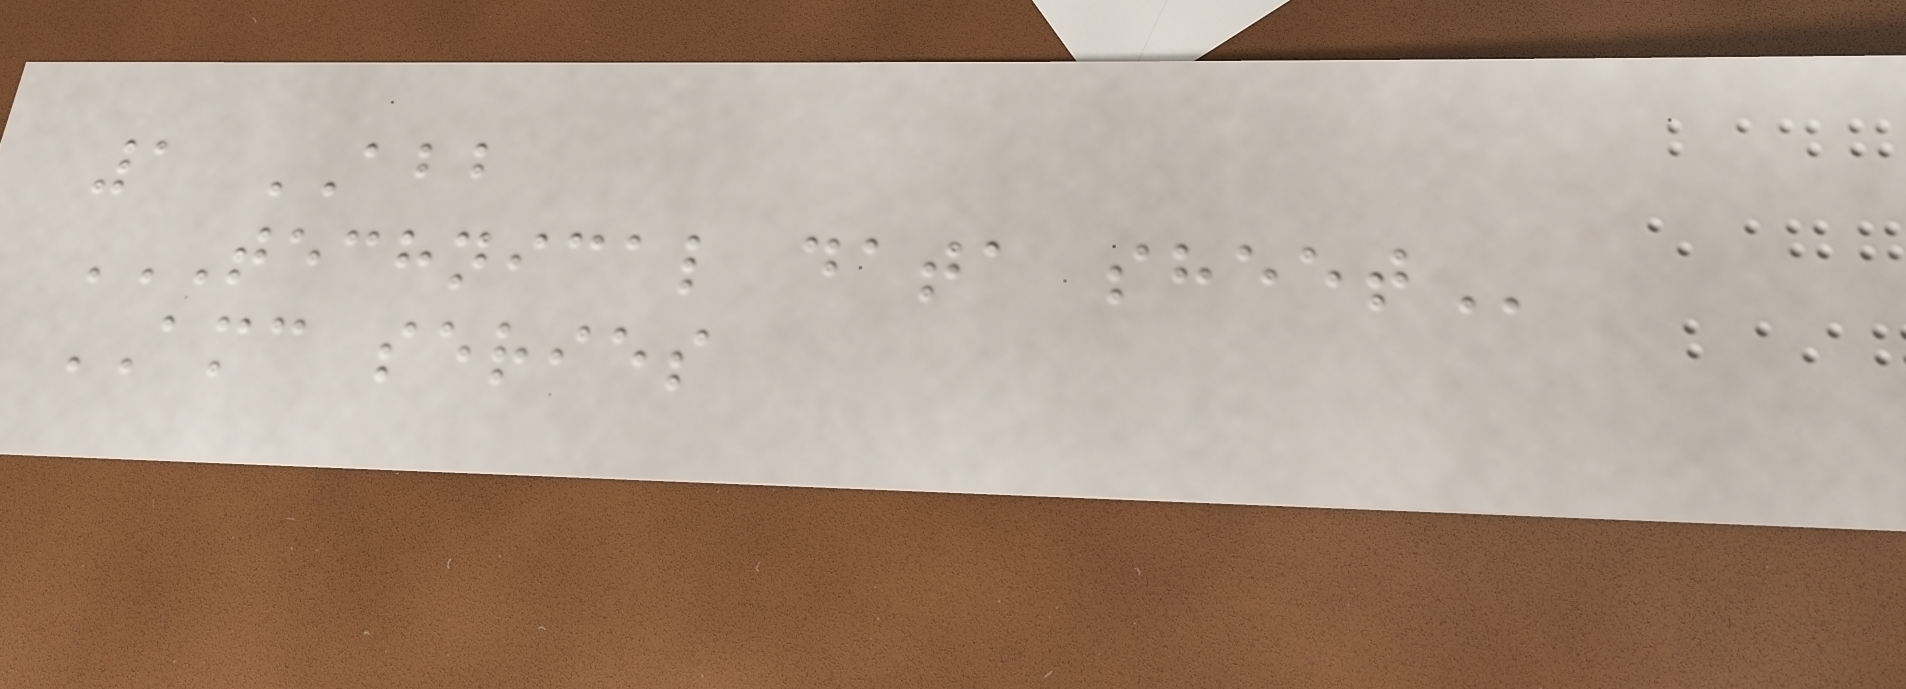1 ABB
TECHNICAL DATA SHEET
AMC series
